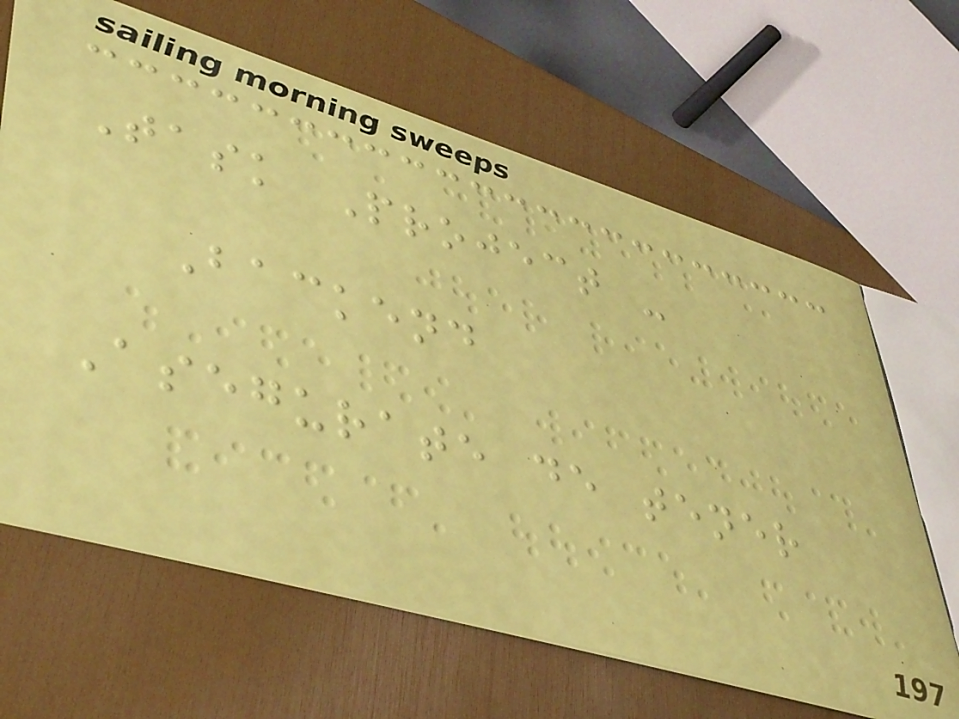Task Project -
Backend
Asegurate de tener
